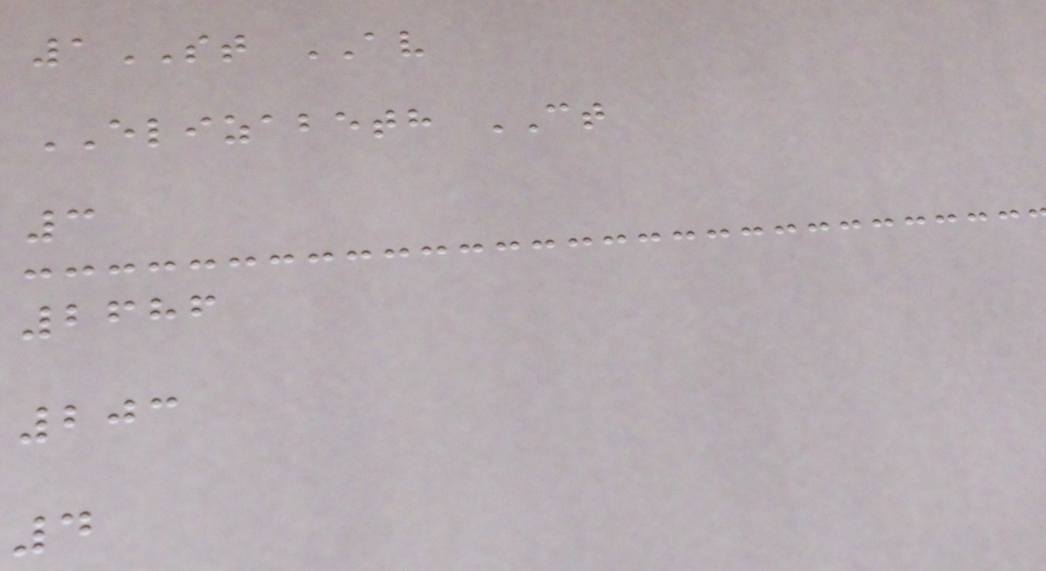1ST AV
ELIZABETH CT
3
2686
203
4
